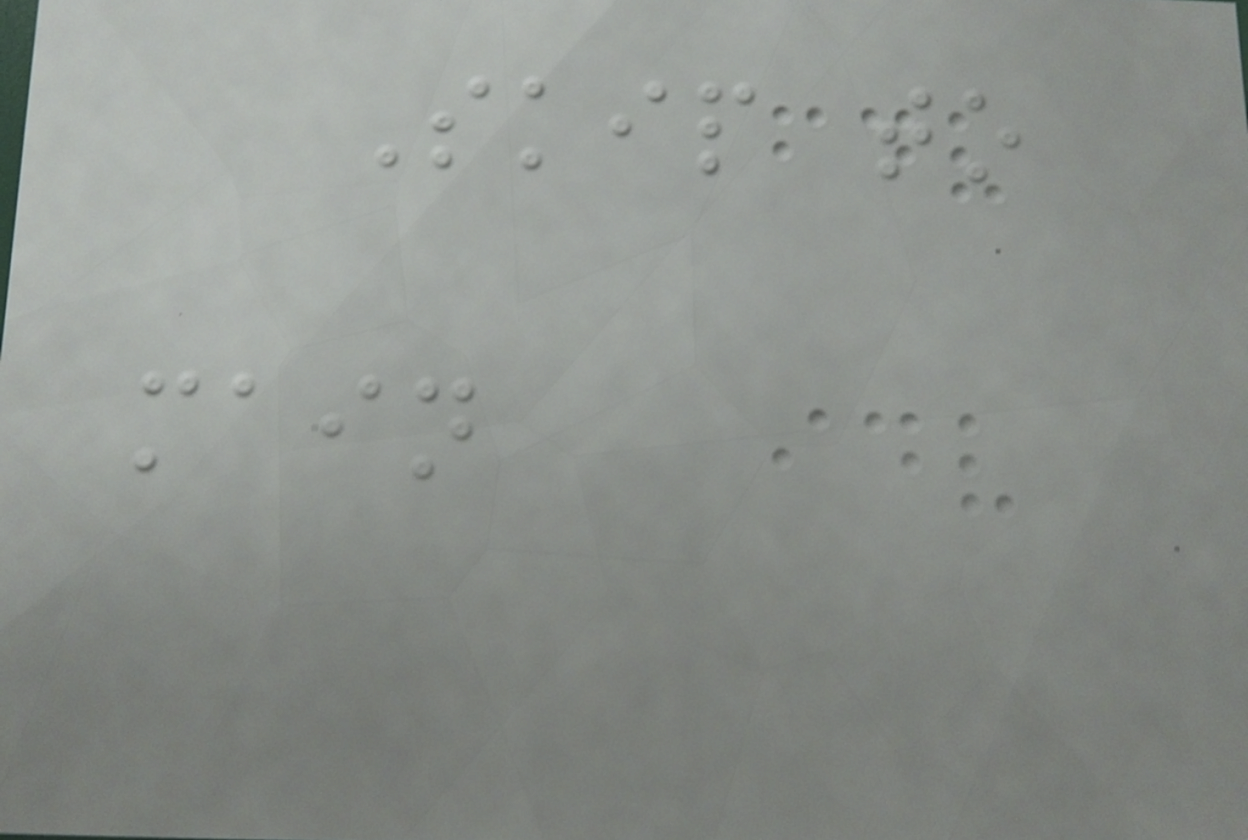Skip to
main
